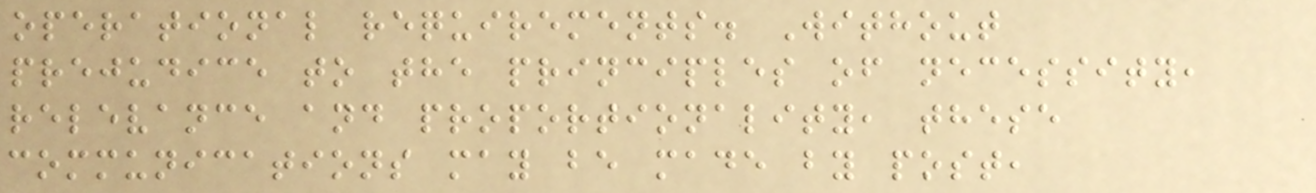operational requirements. Without
prejudice to the principles of necessity,
relevance and proportionality, these
communications may be made by post,
